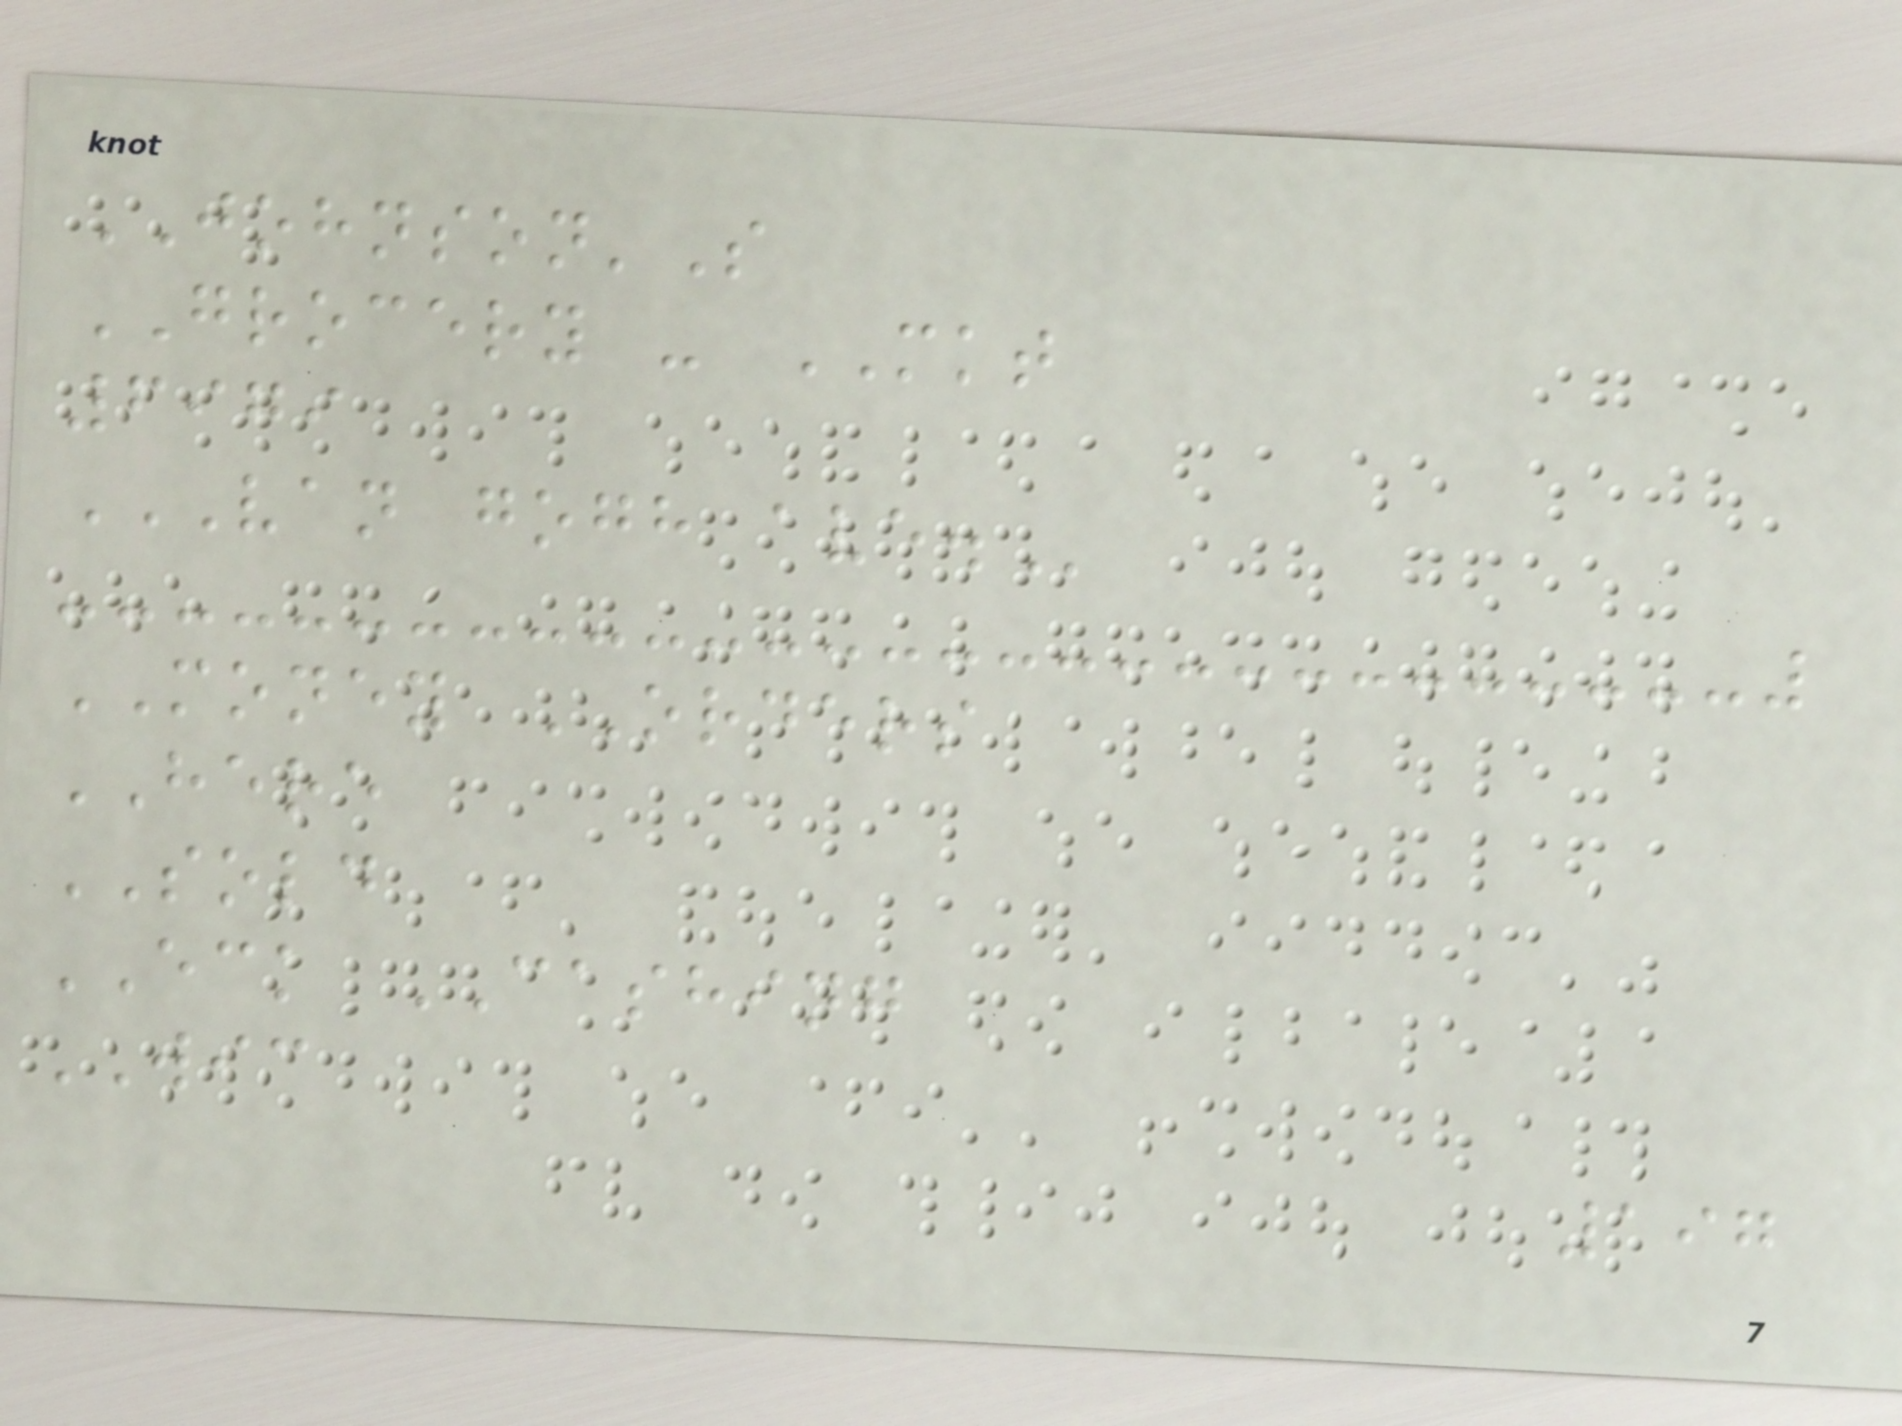JOHNSON'S
GROCERY - MKT
6979
VAN GOGH AVE.
MONEY ORDERS
HERE
SOLD
ECK CASHING
WIC
197
